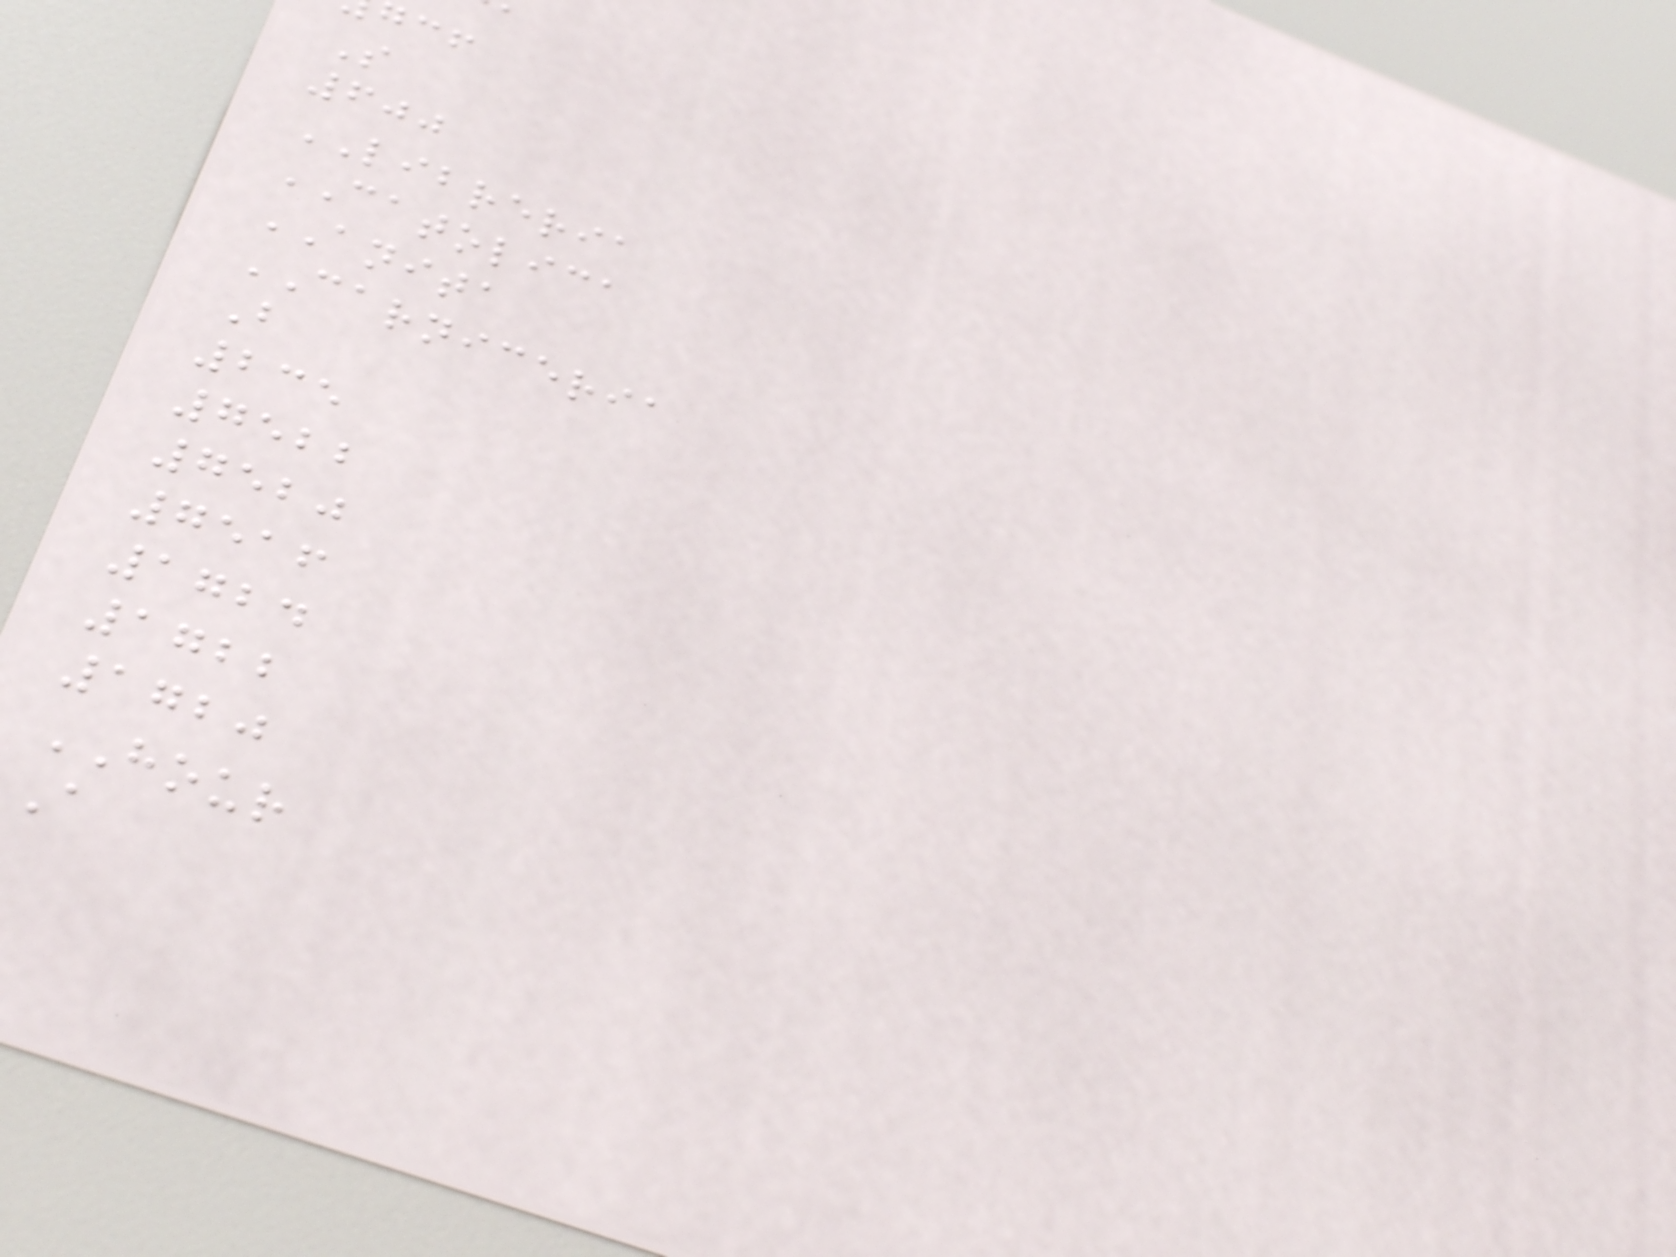S
600
LIBRERIA
CATOLICA
ANITA
CARNICERIA
B
235
7522
7520
7516
1724
1722
1720
HOUR
A
